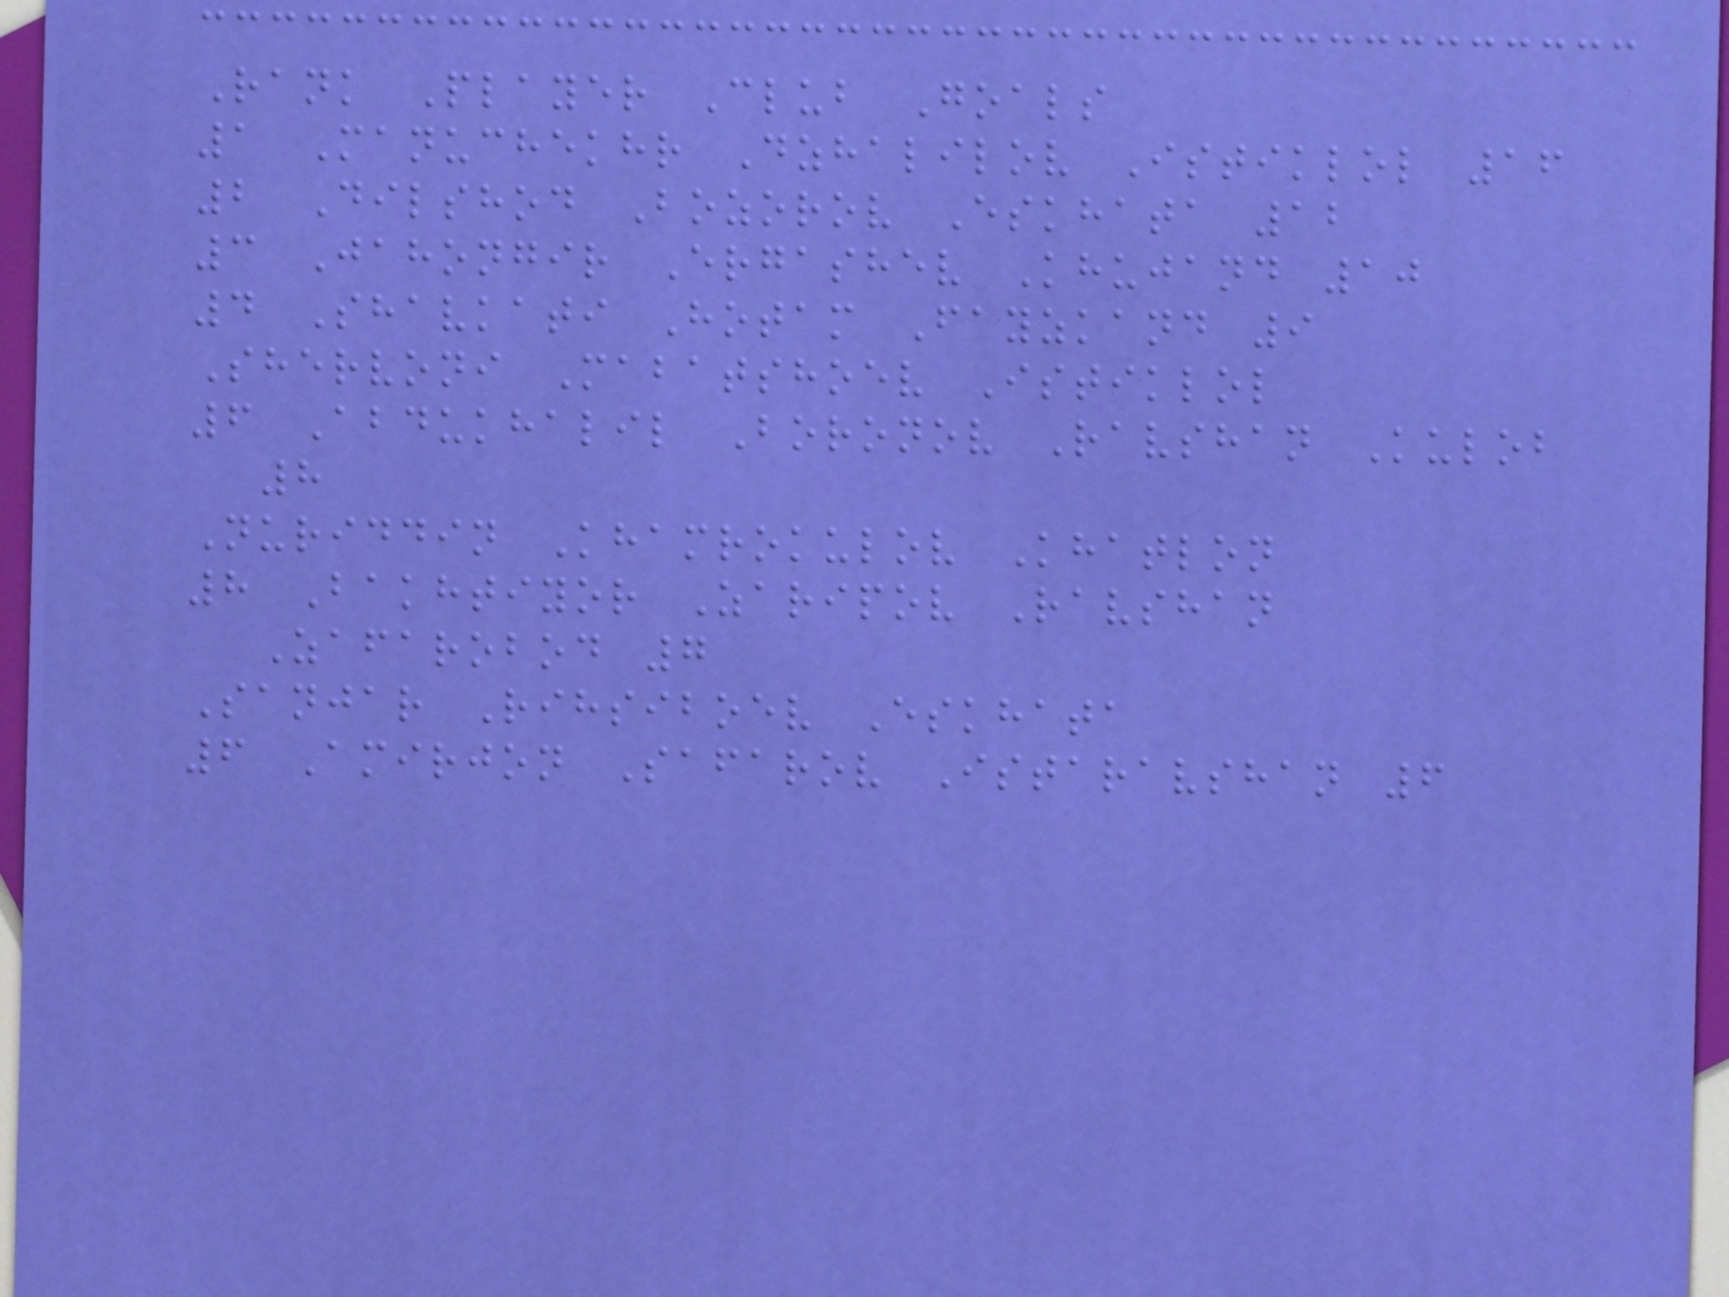Rank Player Club Goals
1 Manuchekhr Dzhalilov Istiklol 16
2 Dilshod Bozorov Eskhata 12
3 Jahongir Ergashev Khujand 10
4 Shavkati Hotam Fayzkand 9
Shervoni Mabatshoev Istiklol
6 Abdukhalil Boronov Ravshan Kulob
8
Nuriddin Khamrokulov Khatlon
8 Bakhtiyor Zaripov Ravshan
Zafarobod 7
Sanjar Rihsiboev Eskhata
6 Amirjon Safarov Istaravshan 6
